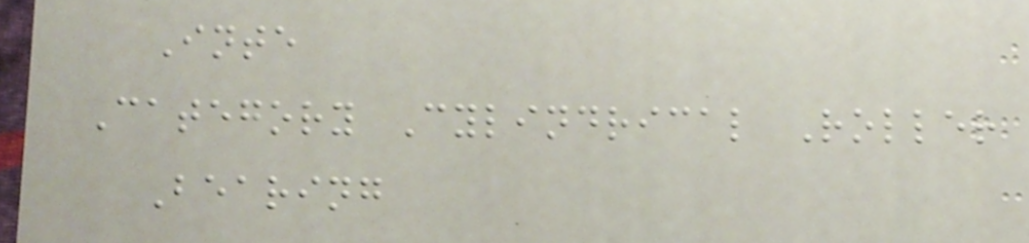Inte
Category Cylindrical Roller
Bearing
